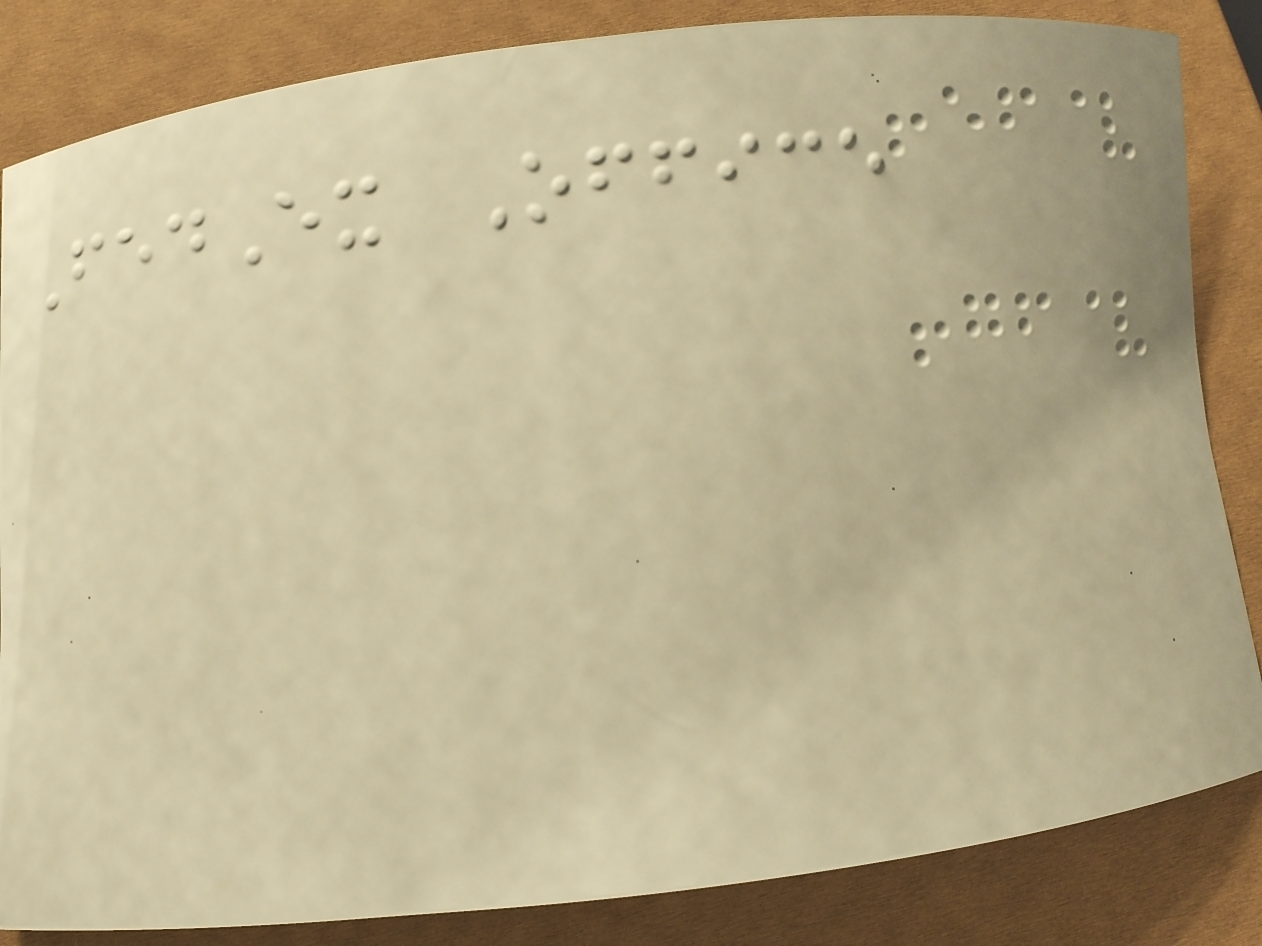FedEx Office
